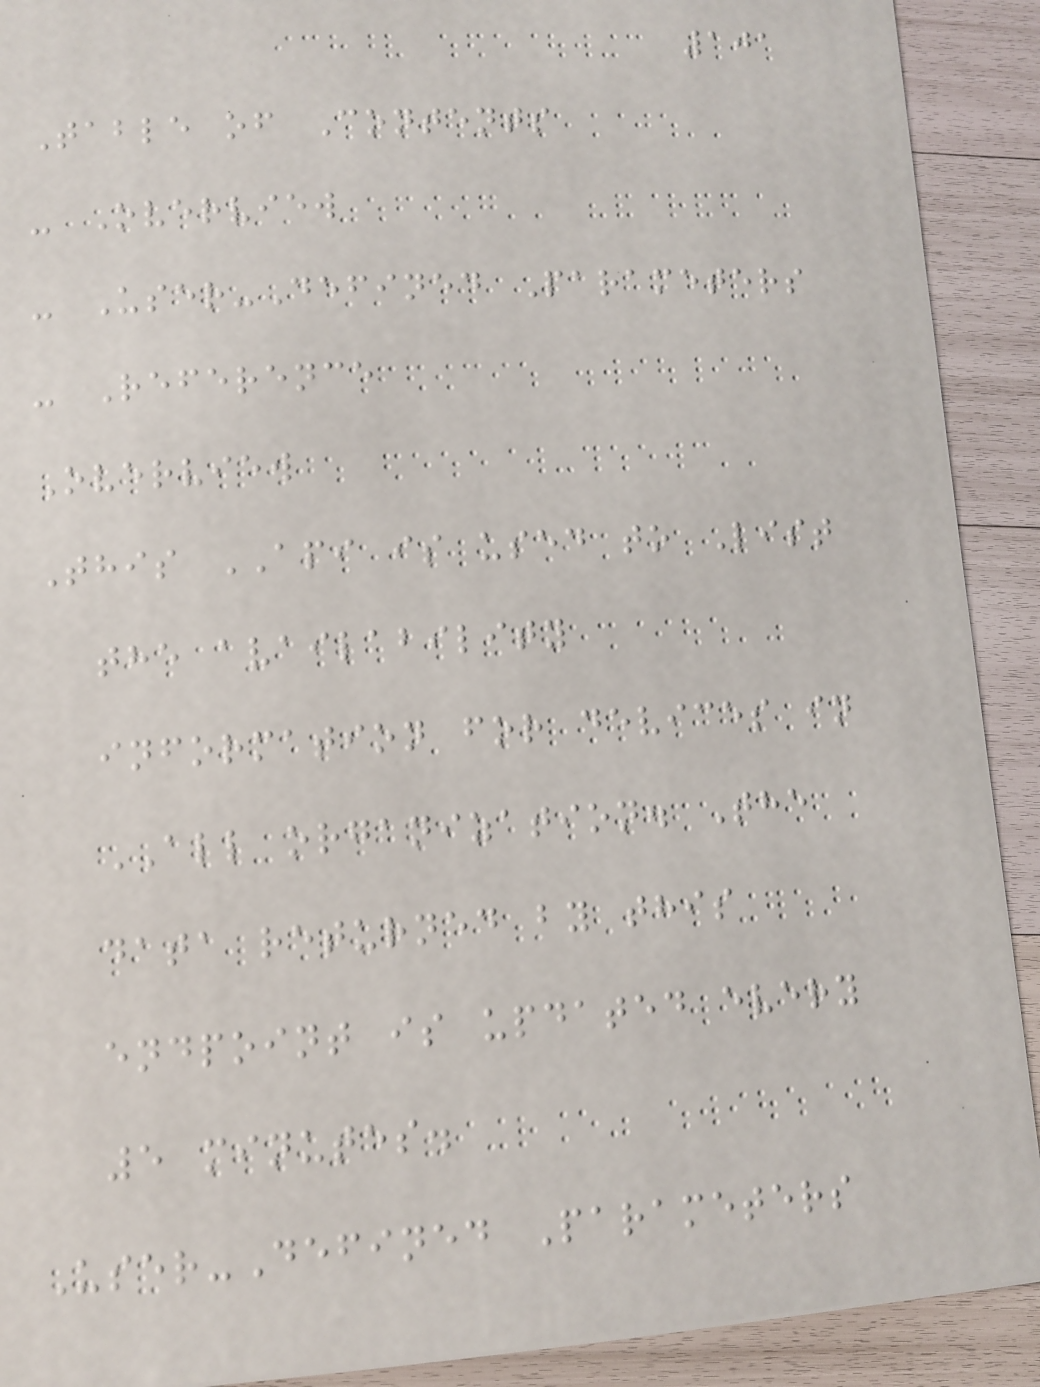101
Table of Contents
- Overview
- User-Defined Parameters
- Reference
Overview
This API is used to List
the availability
information for devices in
ALL organization. The
data returned by this
endpoint is updated every
5 minutes.
User-Defined Parameters
